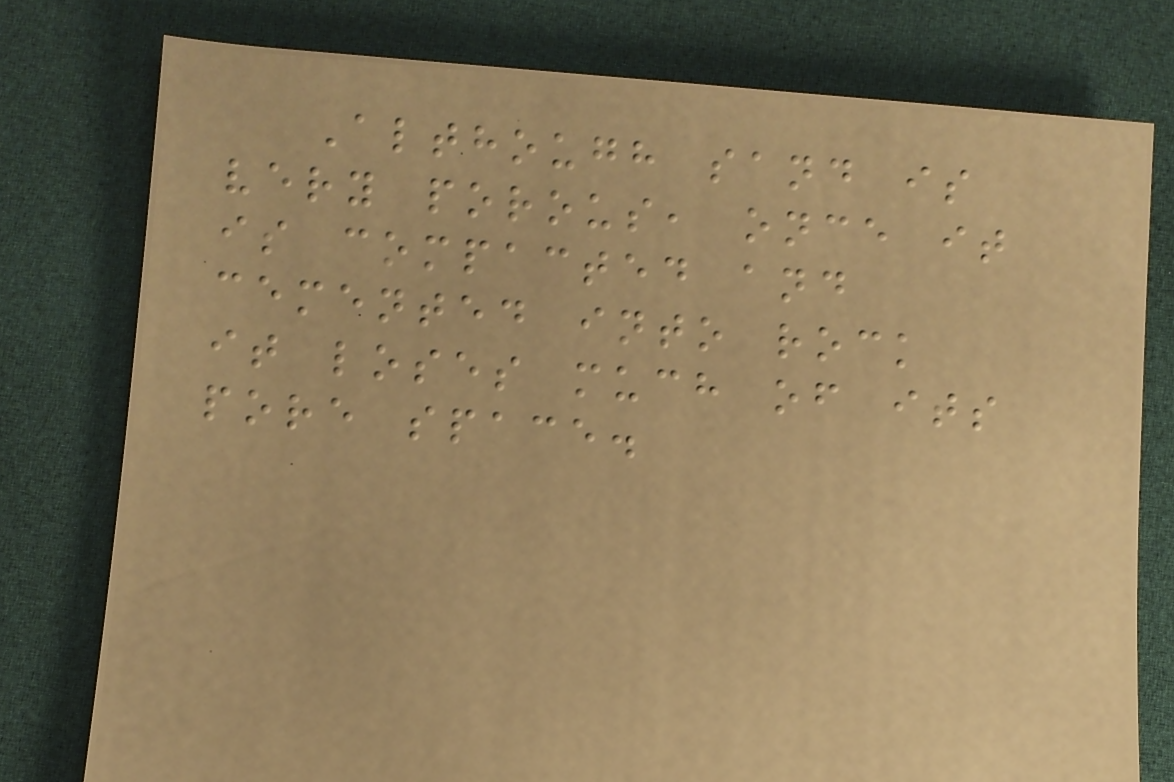Although sand is
very porous, once it
is compacted and
cemented into rock
it loses much of its
pore space.
